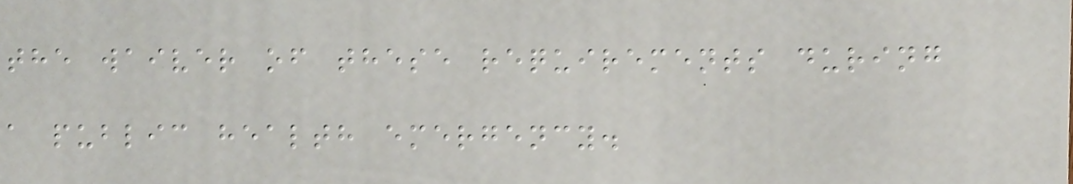the waiver of these requirements during
a public health emergency.
